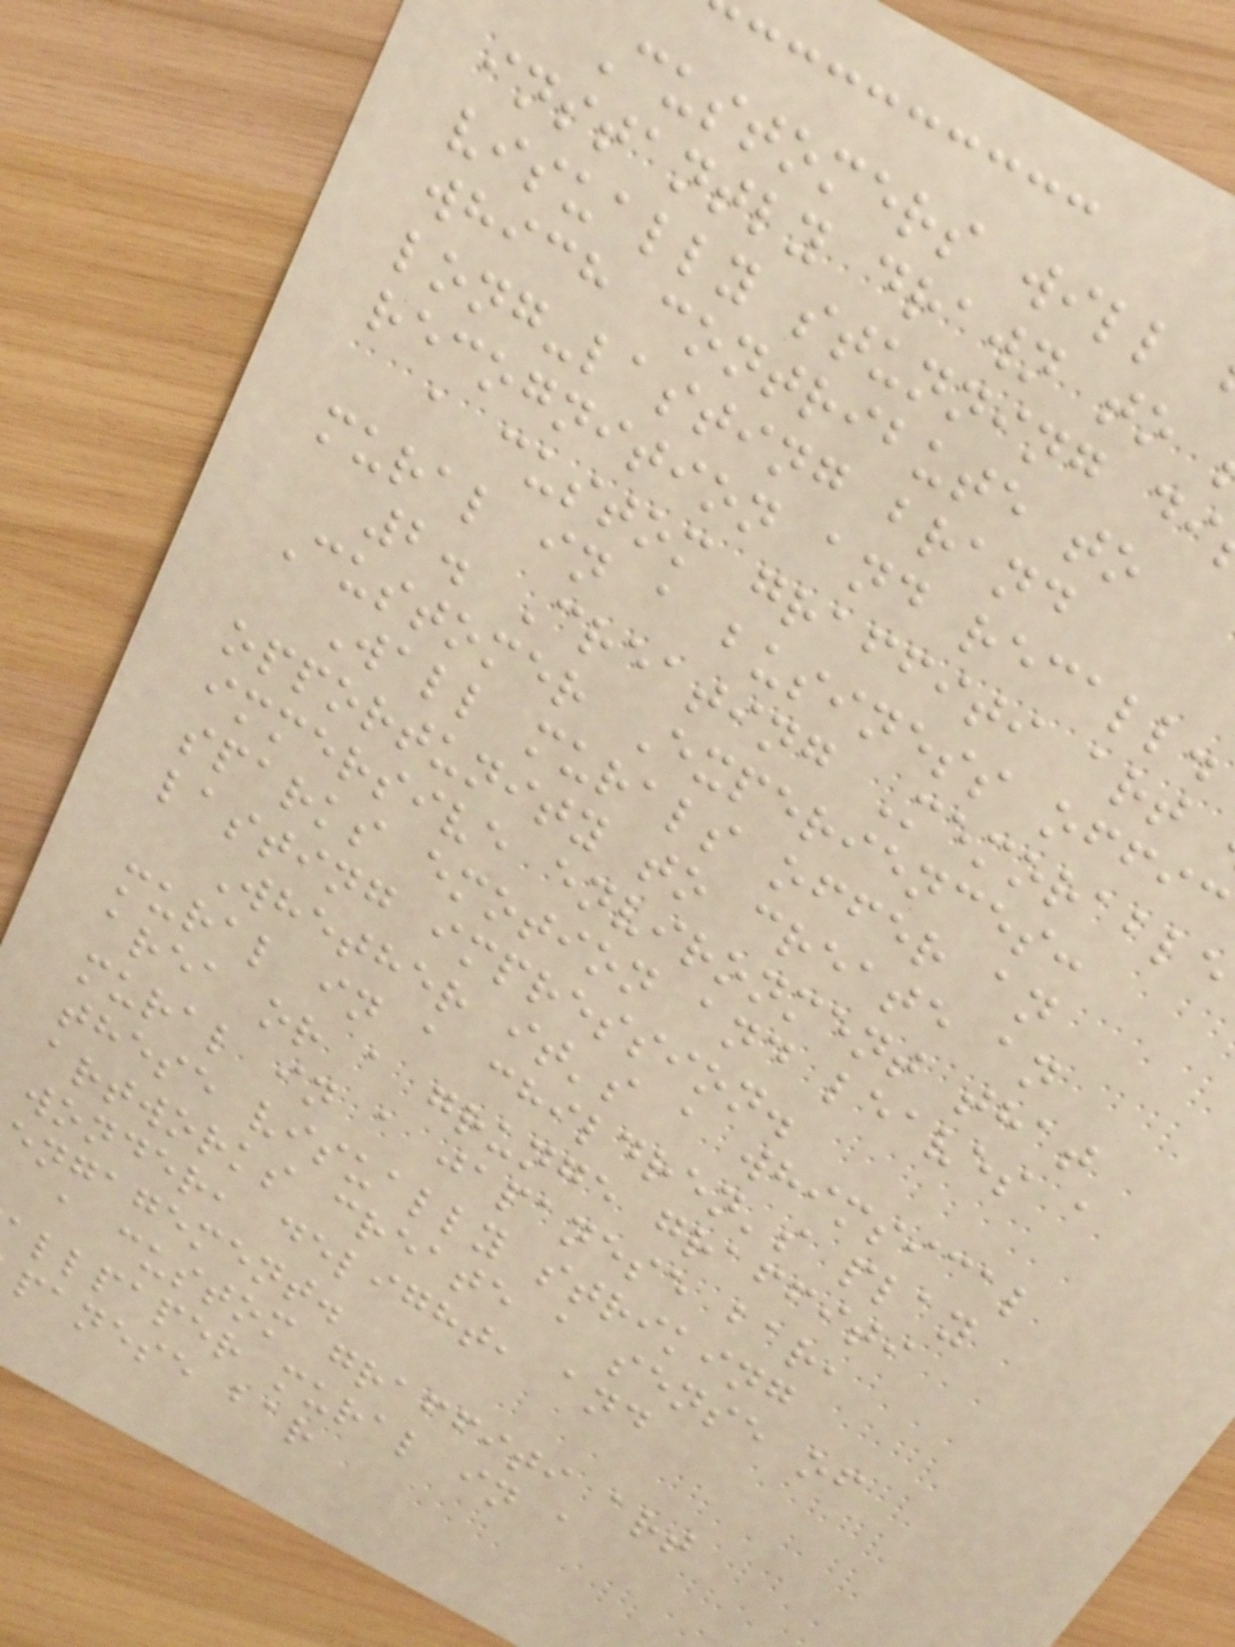Customers will
instantly drawn to
visually stunning di
which contribute to
long-lasting brand
recognition and recall.
a custom graffiti art
mural in a business offic
2. Creating Memorable
Customer Experiences:
Wall murals offer an
opportunity to create an
immersive environment that
sparks emotion and leaves a
lasting impression.
Whether it's a whimsical
mural in a children's play
area or a grunge graffiti
mural in a japanese bar,
these visually striking
artworks create a sense of
wonder, delight, and
engagement.
a custom graffiti art
llpaper mural in a
panese bar
